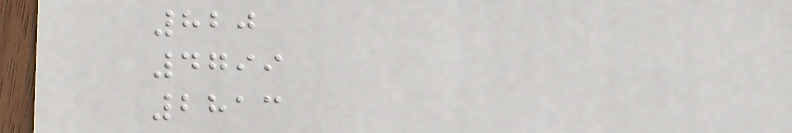820
4799
2813
